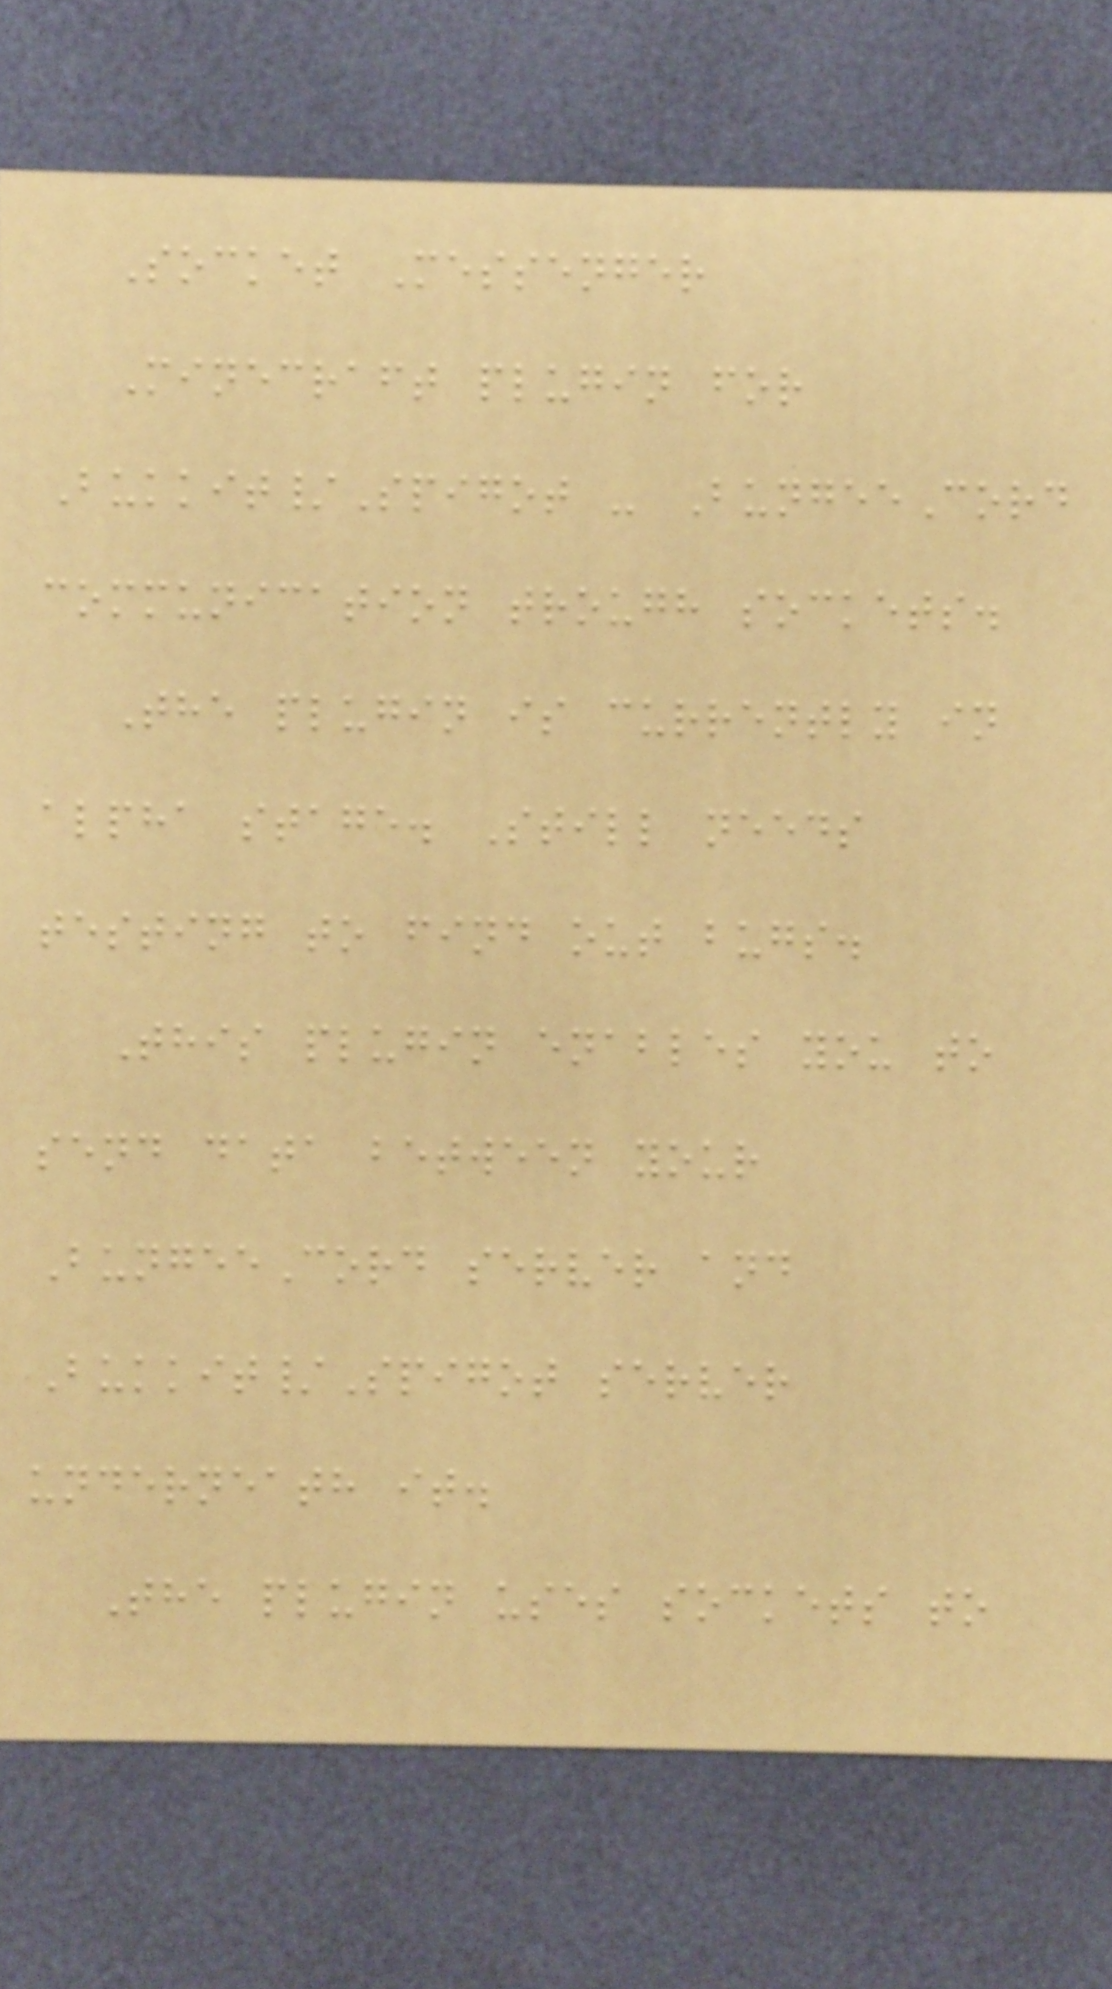Socket Messenger
Minecraft plugin for
Bukkit/Spigot - BungeeCord
communication trough sockets.
The plugin is currently in
alpha stage. Still needs
testing to find out bugs.
This plugin enables you to
send data between your
BungeeCord server and
Bukkit/Spigot server
underneath it.
The plugin uses sockets to
